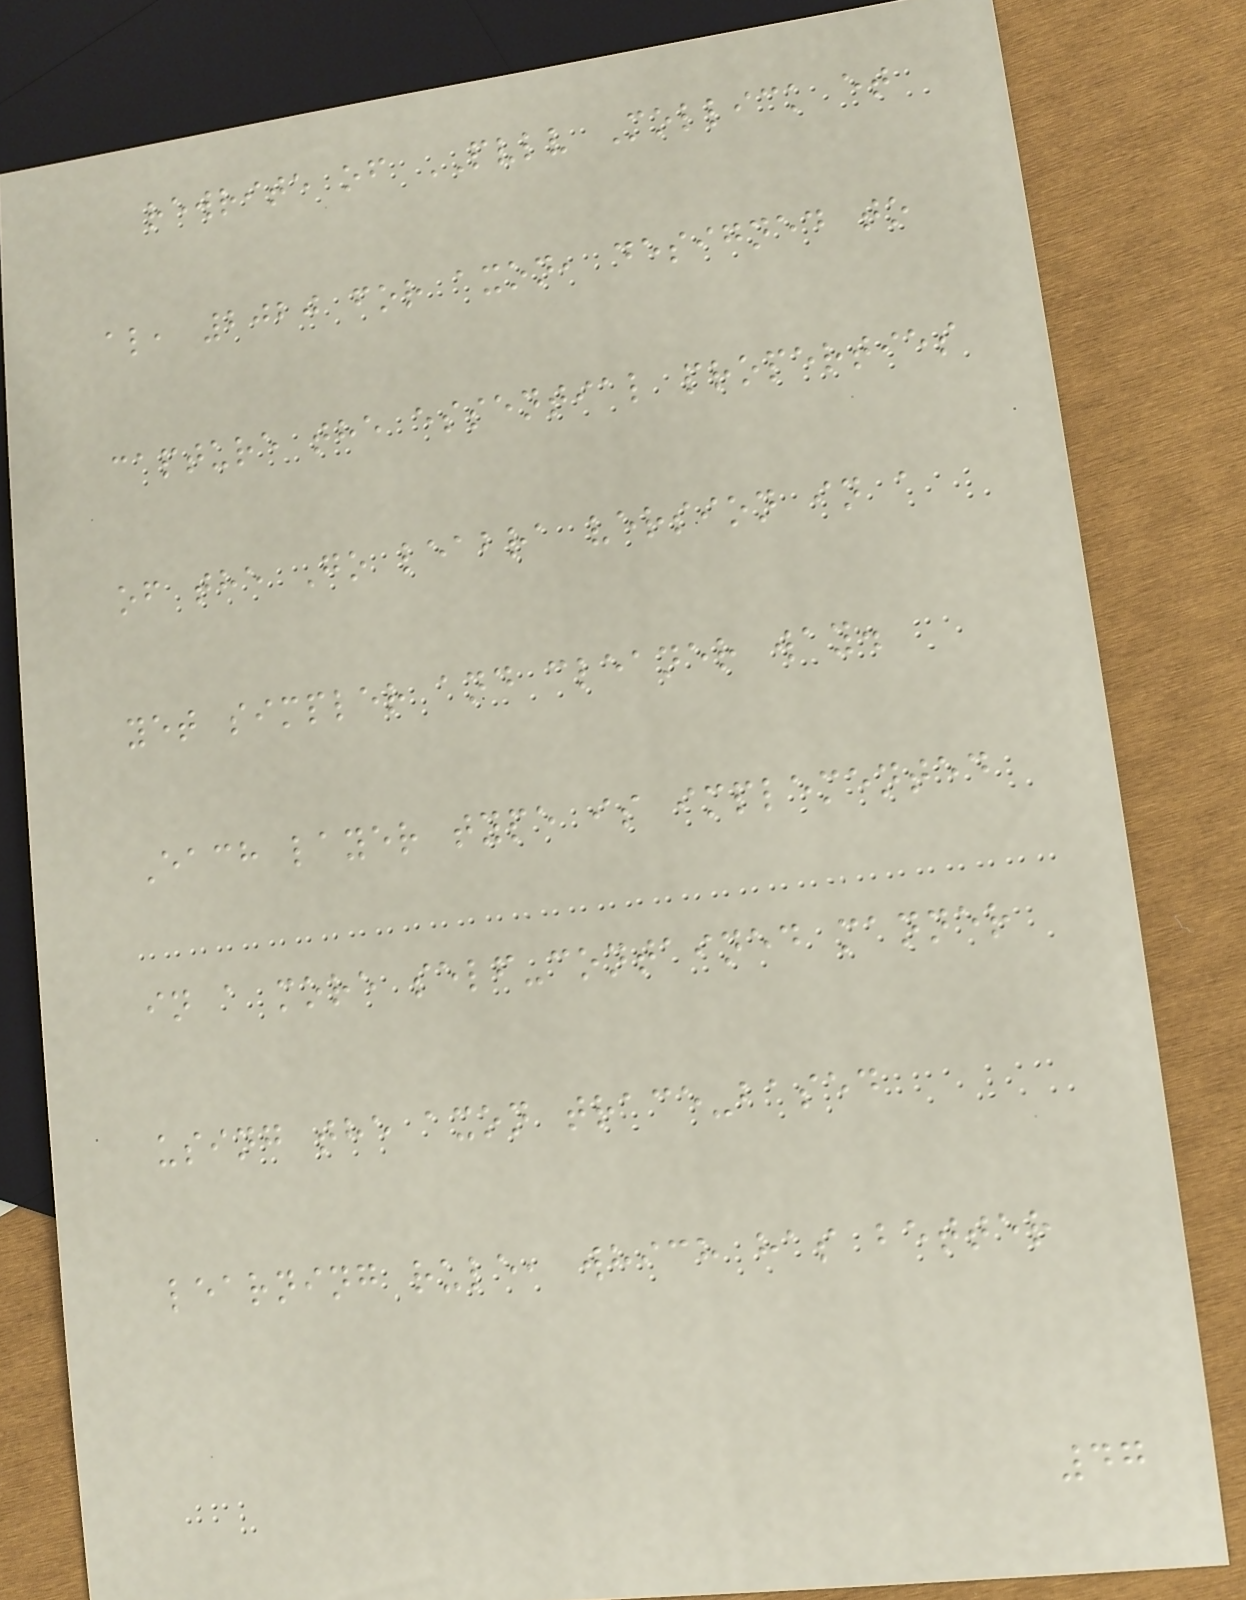rewrite of PVLV Mollick et
al, 2020 for axon, designed to
capture the essential properties
of the Go leabra version in a
yet simpler and cleaner way.
Each layer type is implemented
in a more self-contained manner
using the axon trace-based
learning rule, which has better
47
